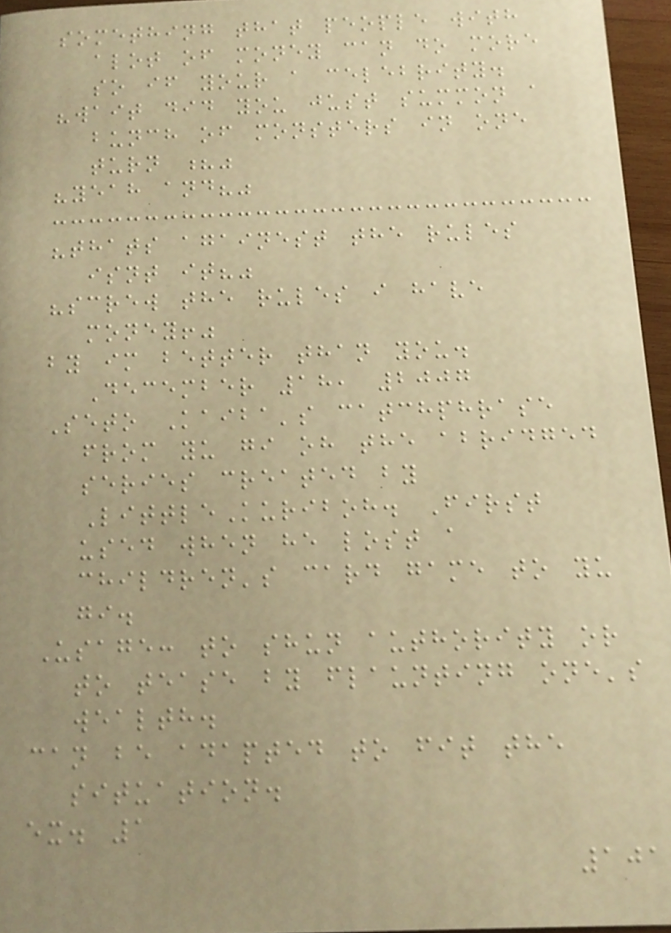something that people with
alot of money can do more
so if your a celebrity.
"wait did you just summon a
bunch of monsters in one
turn ?"
"yeah and?"
"thats againest the rules
isnt it?"
"screw the rules i have
money!"
by im better than you.
December 18, 2007
Seto Kaiba's catchphrase
from yu gi oh the abridged
series created by
LittleKuriboh. First
used when he lost a
children's card game to yu
gi.
Usage: to shun authority or
to tease by flaunting one's
wealth.
can be adapted to fit the
situation.
ex. 1
101
